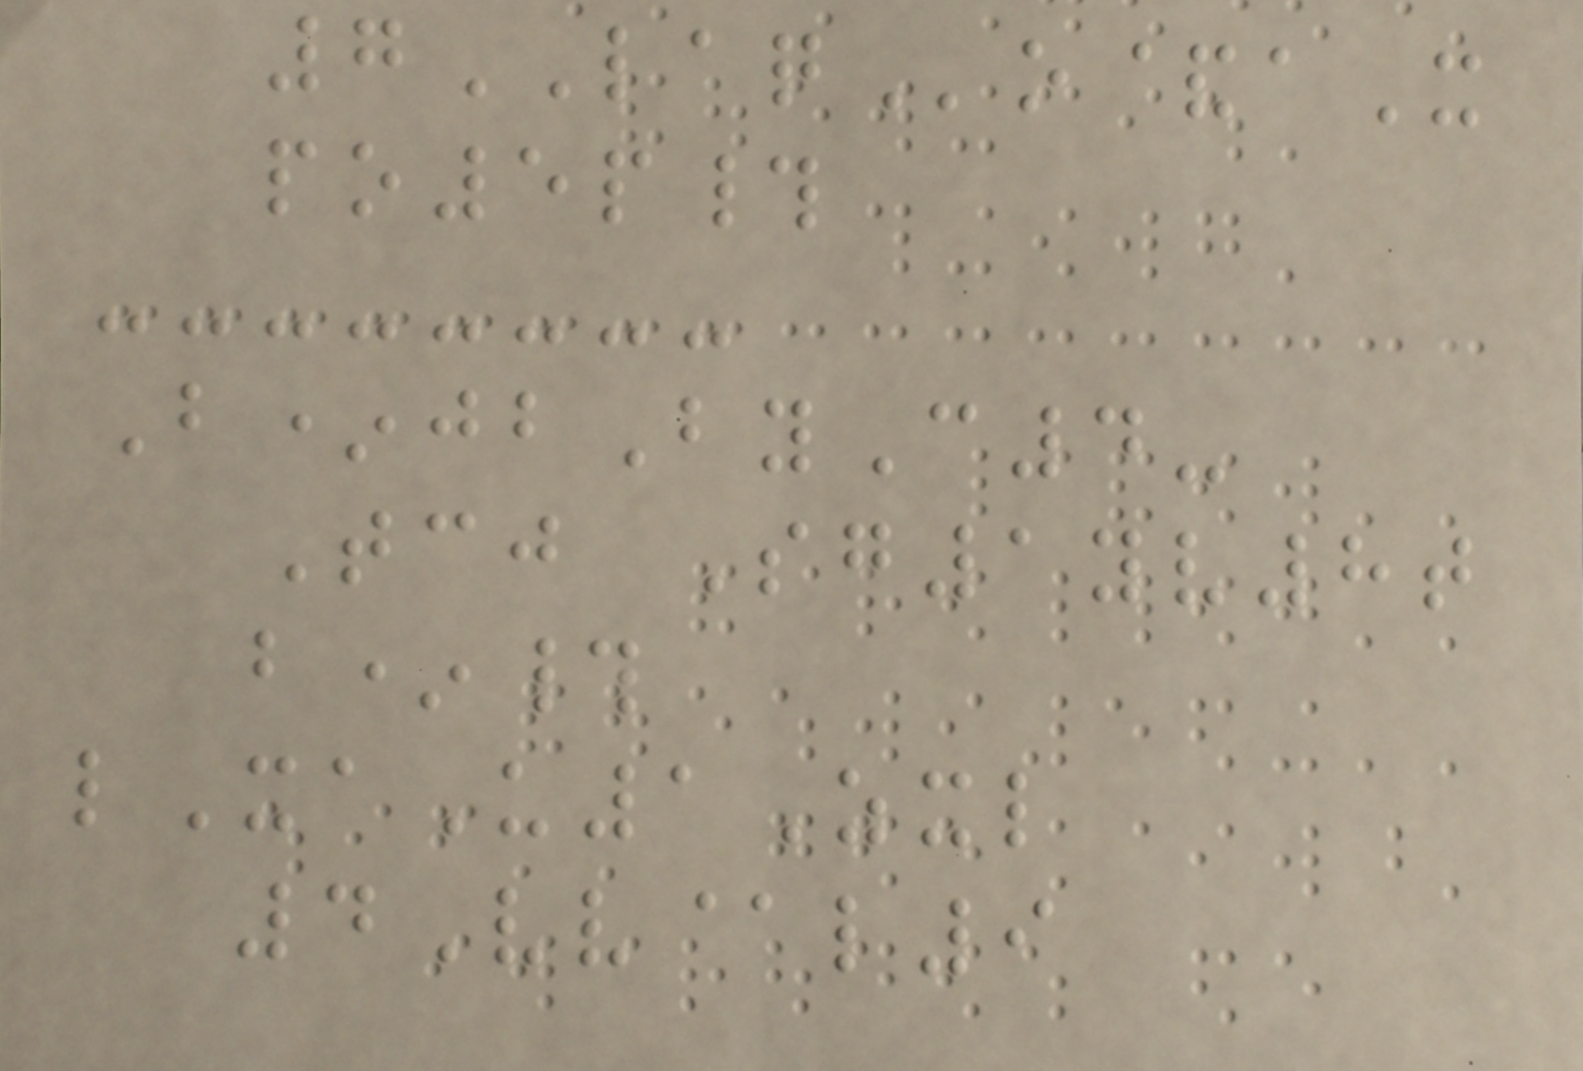7LAQo&aX
po5p#
B*jbByC4-
Tcj Sg1yv8t
b*#
lXaU1Zxl
4Vv@l9
